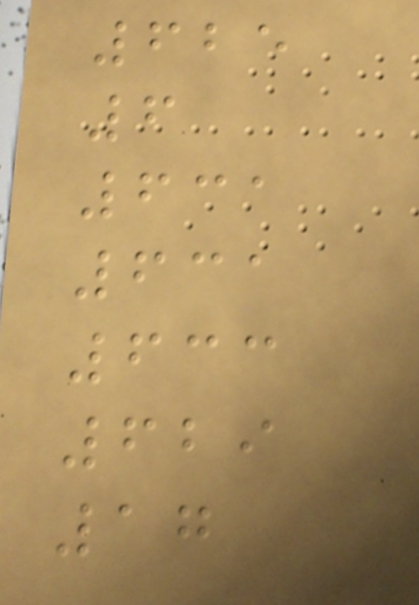625
6
631
631
633
629
17
